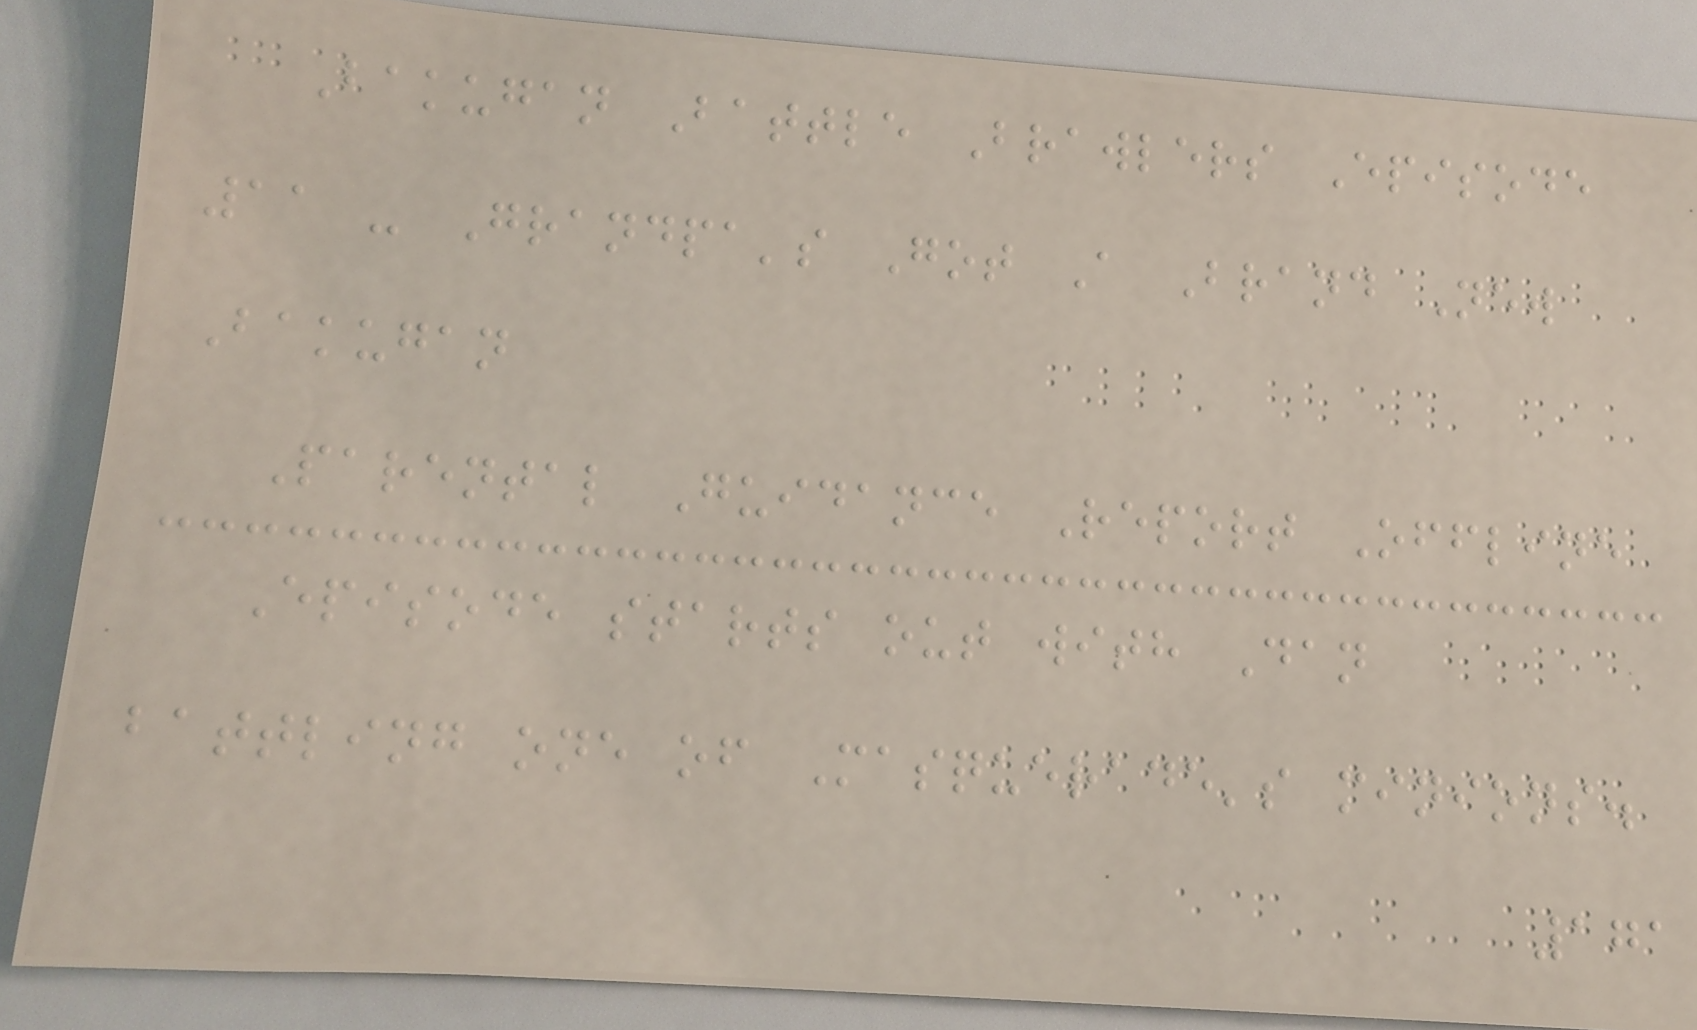Bakugan Battle Brawlers Episode
11 - Grandpa's Got A Brand New
Bakugan
Parental Guidance Report Offline
Episode starts out with Dan
battling one of Masquerade's minions.
171
